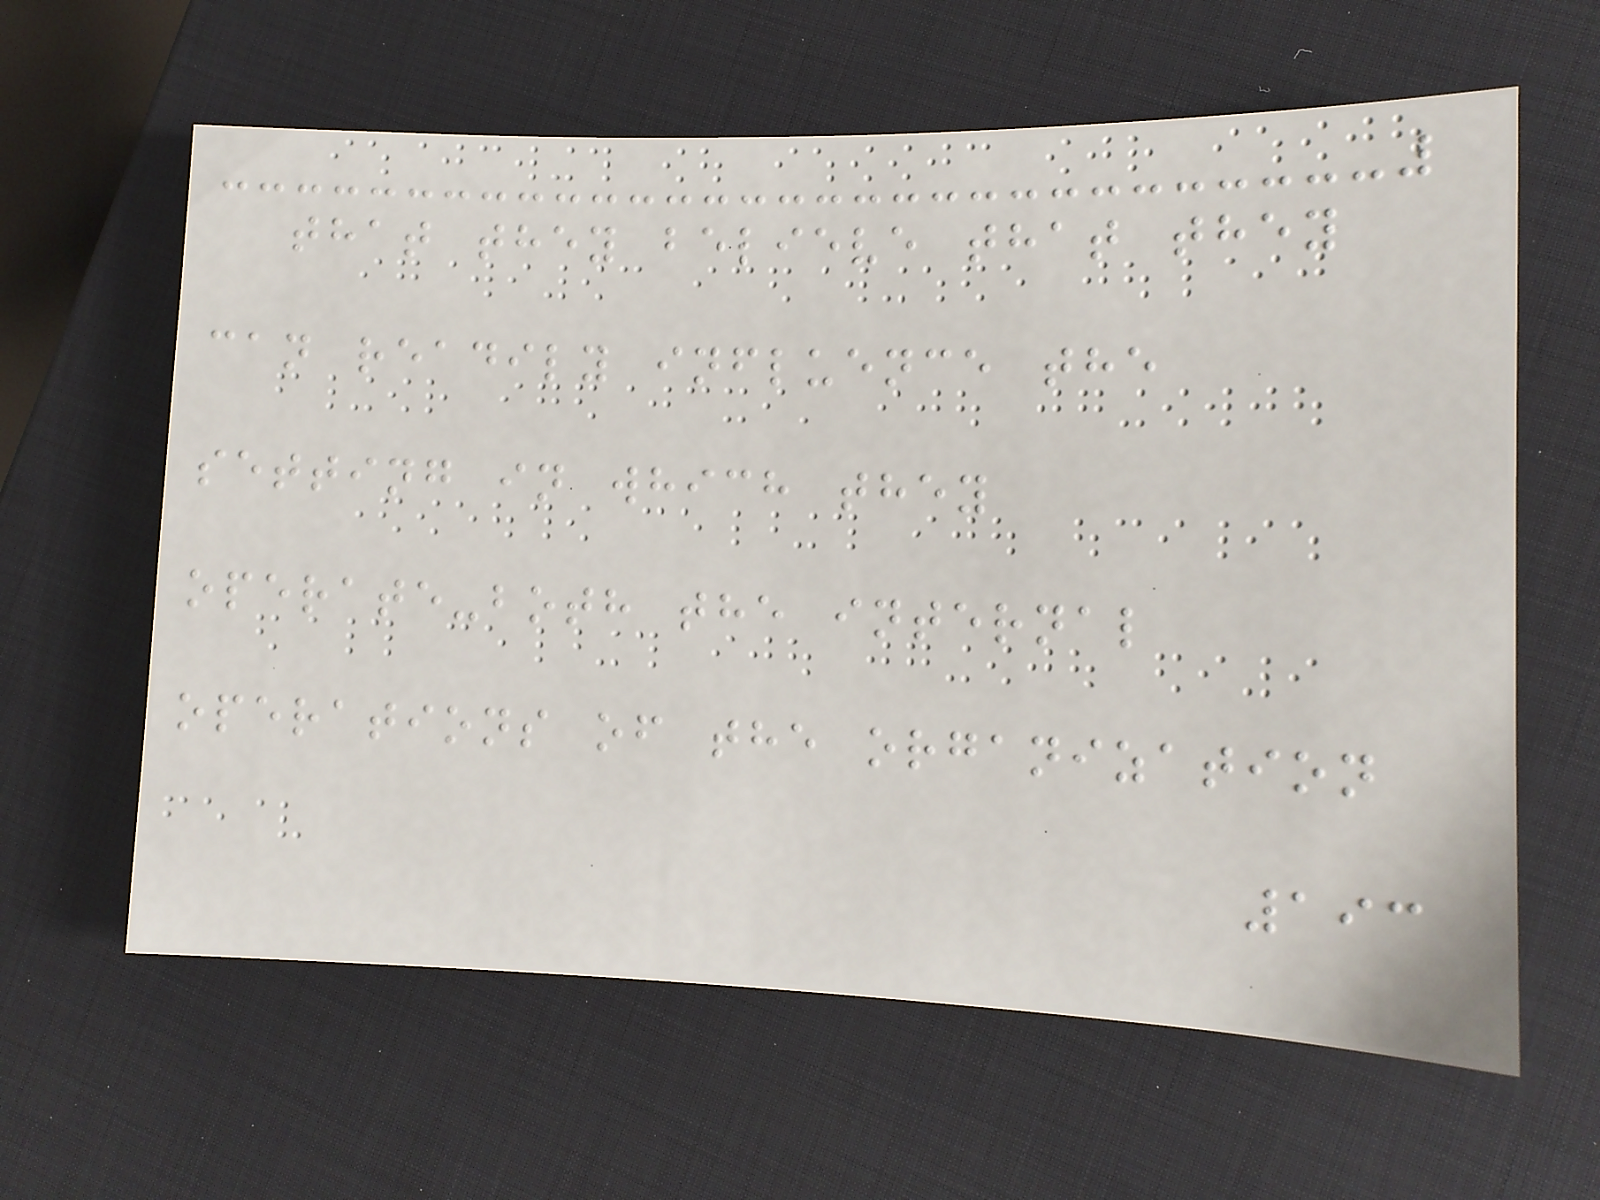that they believe that they
can readily influence the
setting in which they
operate-both the internal
operations of the organization
193
